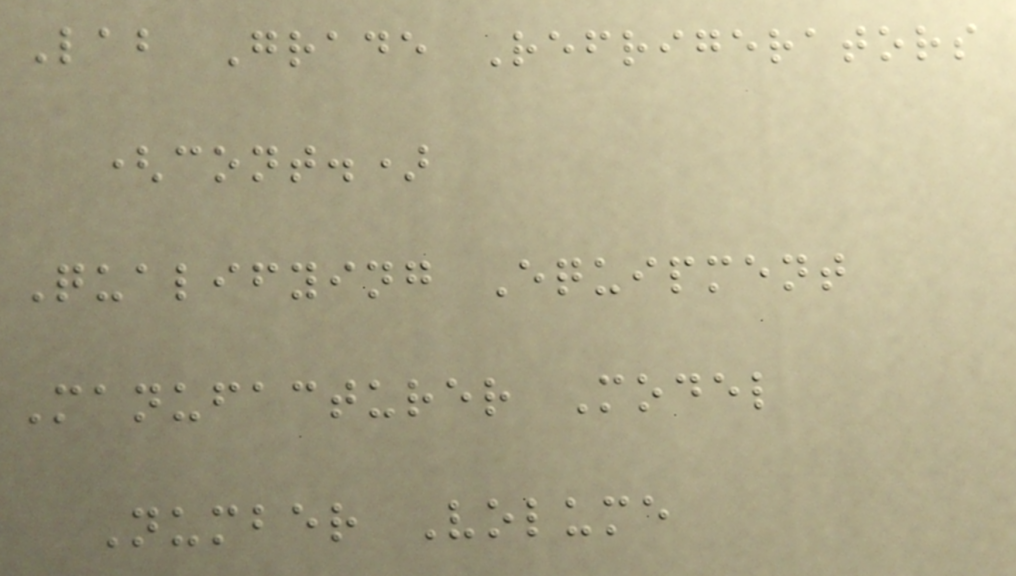Lab Grade Refrigerators
(cont.)
Qualifying Equipment
Manufacturer Model
Number Volume
